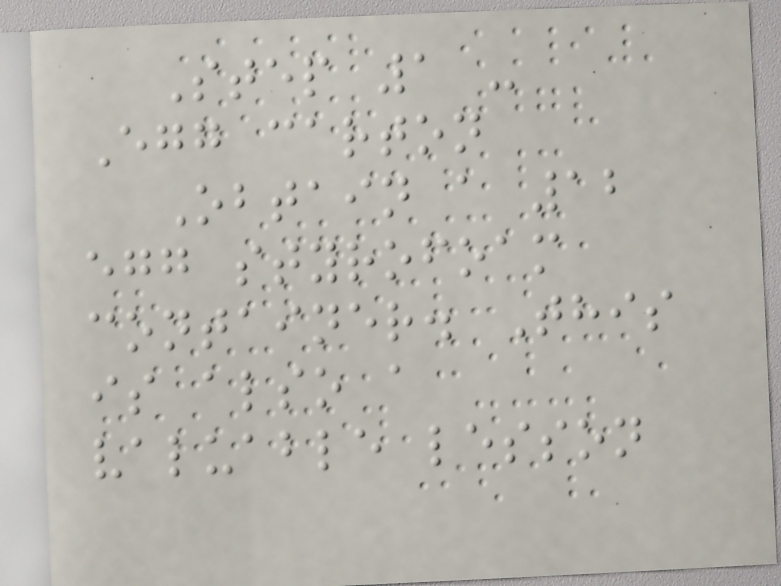Step 1 -
Egg carton
Obtain a 12
egg styrofoam
container. This
is also a
valuable lesson
